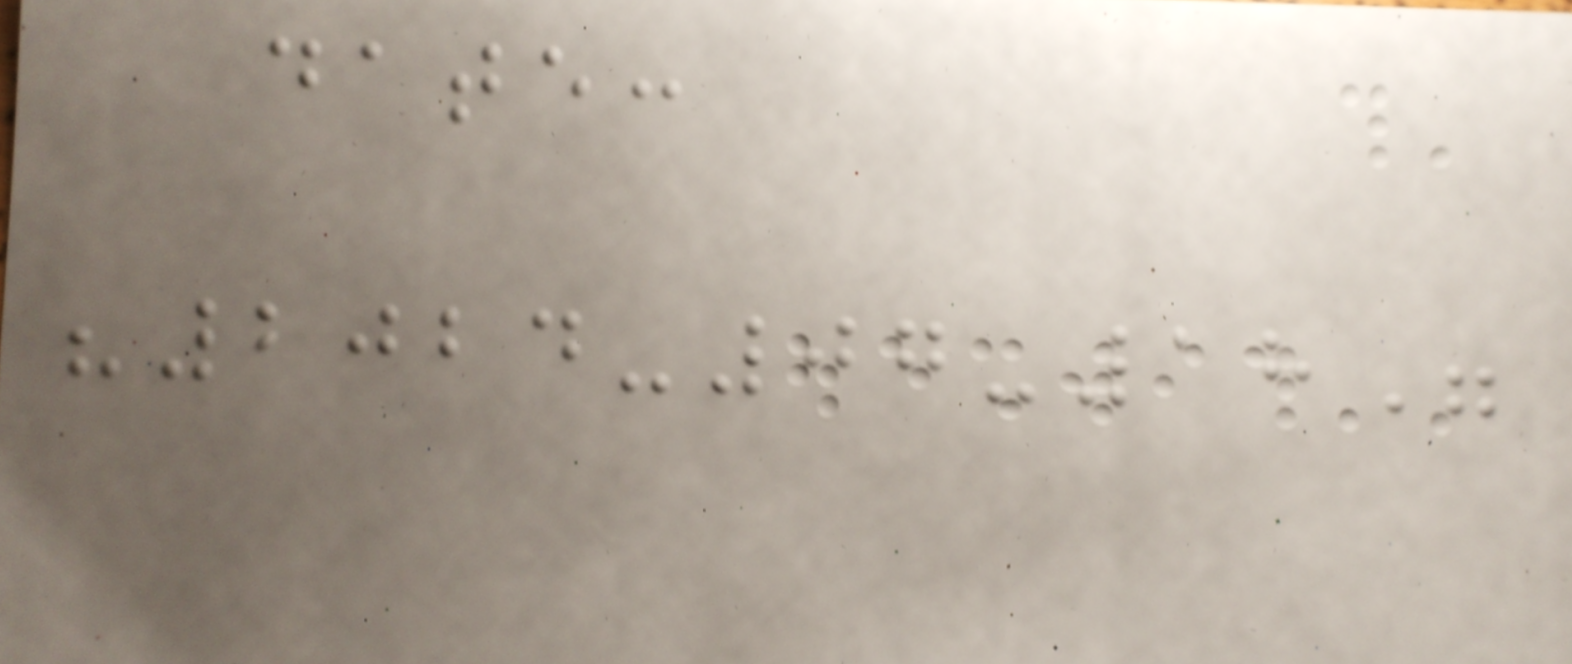date:
"2024-07-18"
